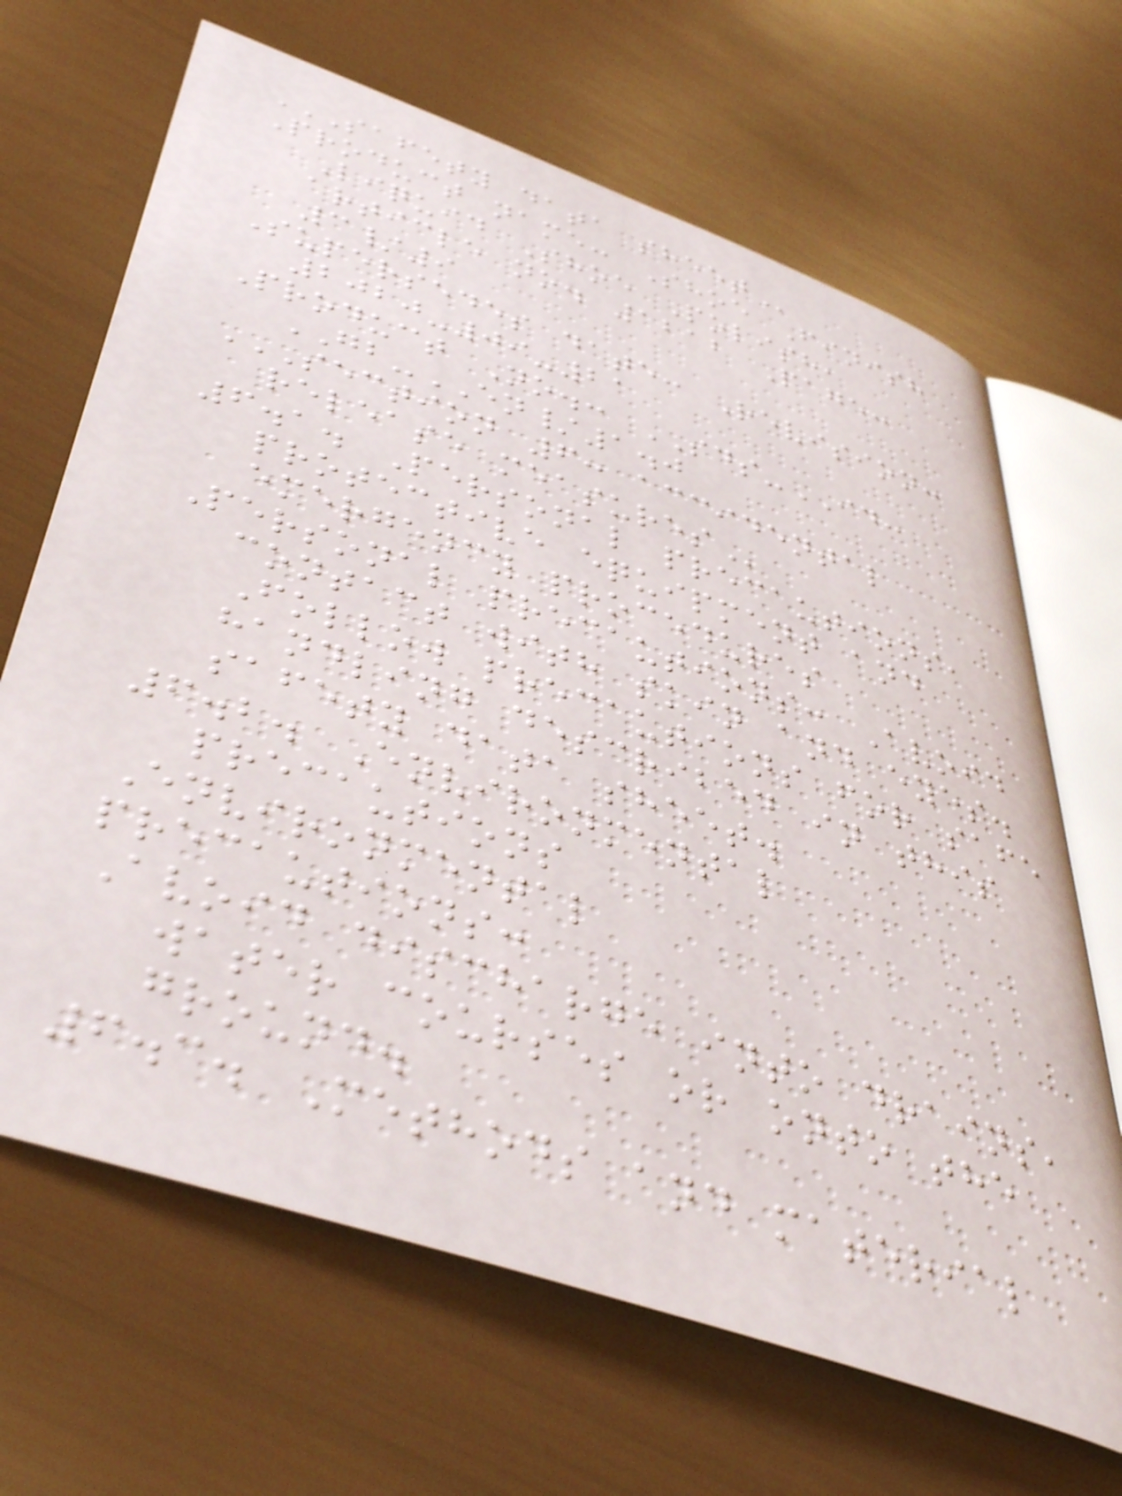SAFETY DATA SHEET
Product name: Shoe Finish
Liquid Shoe Polish,
article no. 1212 Page:
3/9
Supersedes date: Revision:
2020-09-21
Product No.: SDS-ID:
GB-EN/1.0
SECTION 6: ACCIDENTAL
RELEASE MEASURES
6.1. Personal precautions,
protective equipment and
emergency procedures
Personal precautions: Avoid
contact with skin and eyes.
Follow precautions for safe
handling described in this
safety data sheet.
6.2. Environmental
precautions
Environmental
precautions:
Avoid discharge into drains,
water courses or onto the
ground.
6.3. Methods and material
